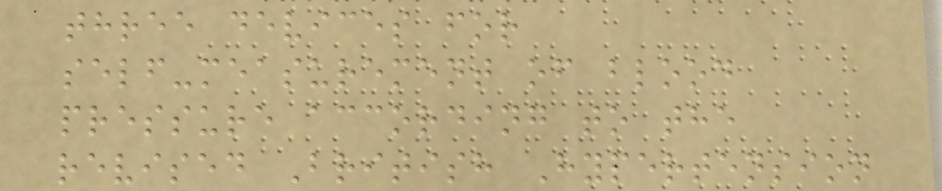three devices for
self-measurement of blood
pressure according to the
revised British Hypertension
